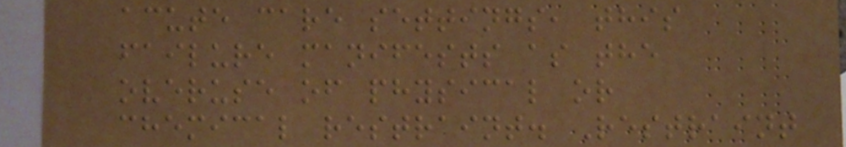acute care settings, this
failure manifests as the
overuse of physical or
chemical restraint. Restraint
